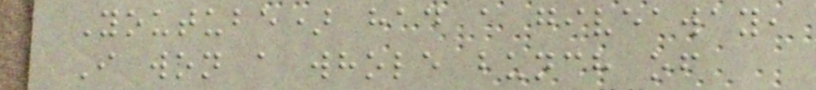Youtube) had a giveaway,
I won a whole bunch of
